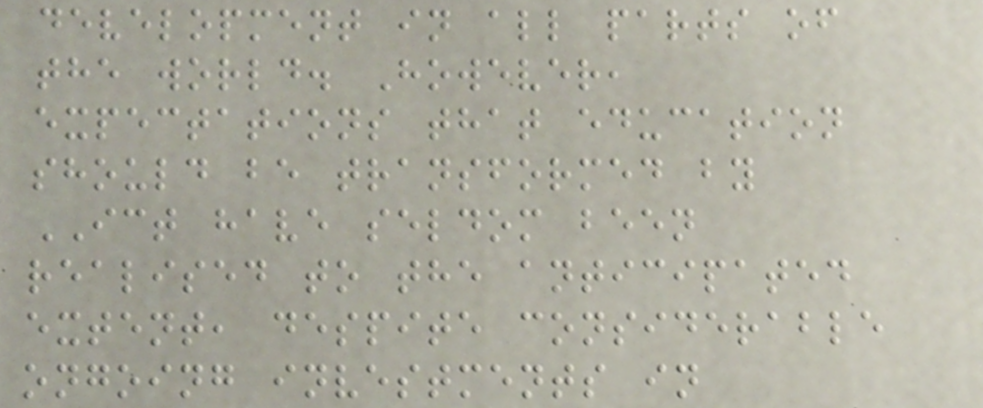development in all parts of
the world. However,
expectations that education
should be transformed by
ICT have seldom been
realised to the anticipated
extent, despite considerable
ongoing investments in
